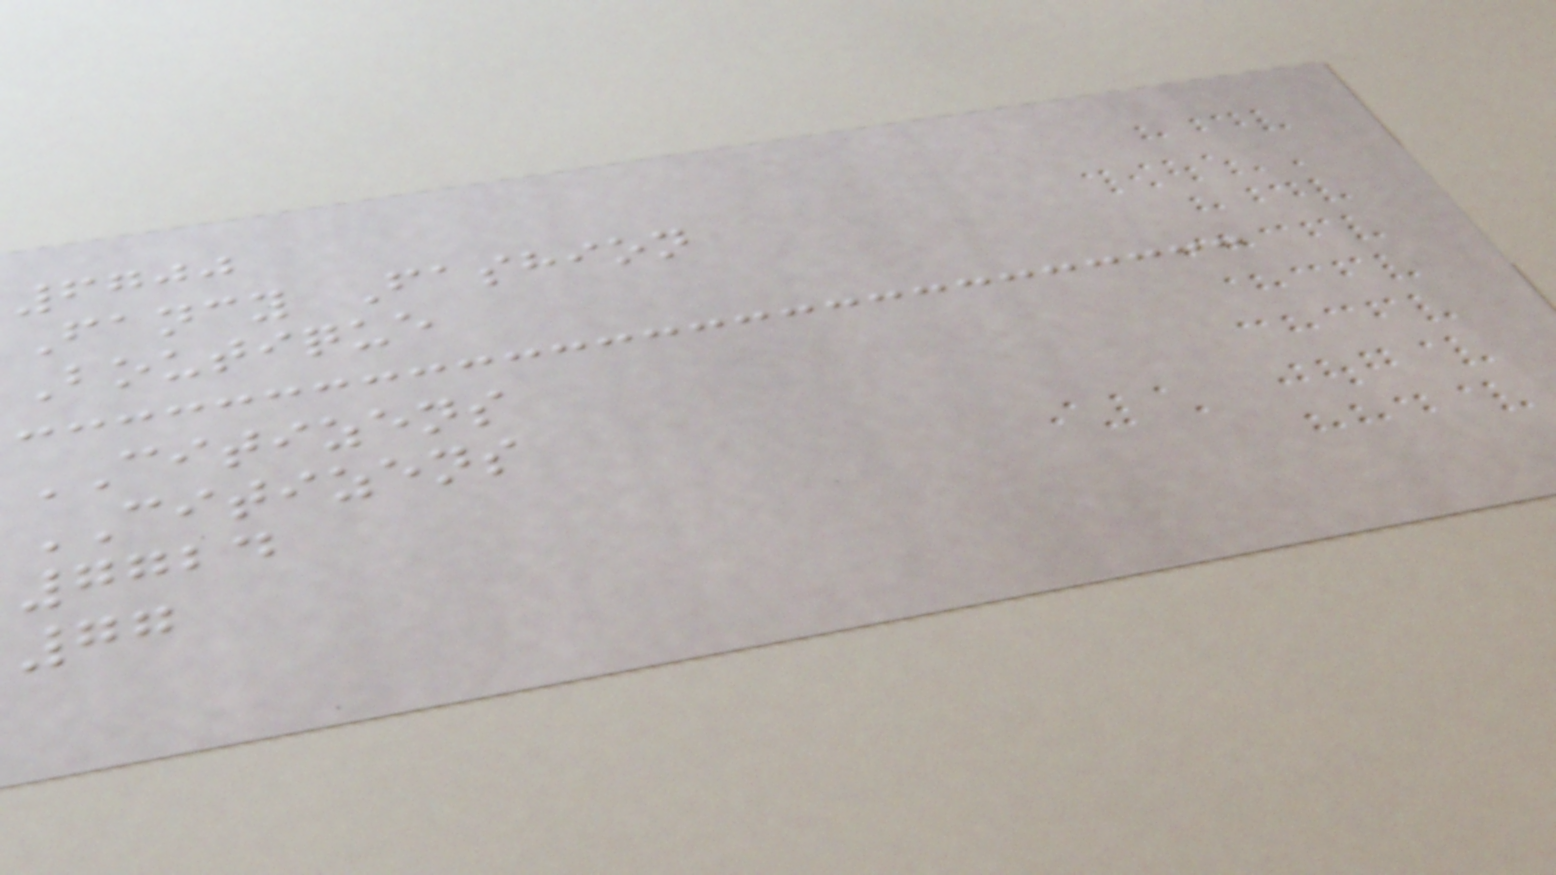6700
Fancy Fashion
Boutique
CITIZENS
CITIZENS
7724
77
